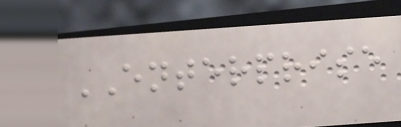ENTERPRISE
